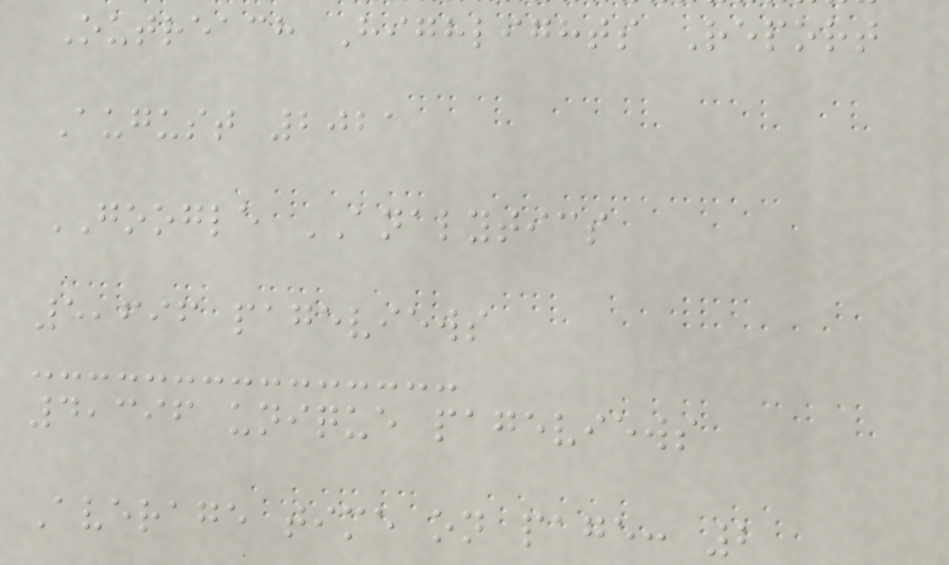Outreach Highlights Report
August 2021
GOOGLE ANALYTICS
5,696 pageviews
4,396 unique pageviews
Average time on page: 2
